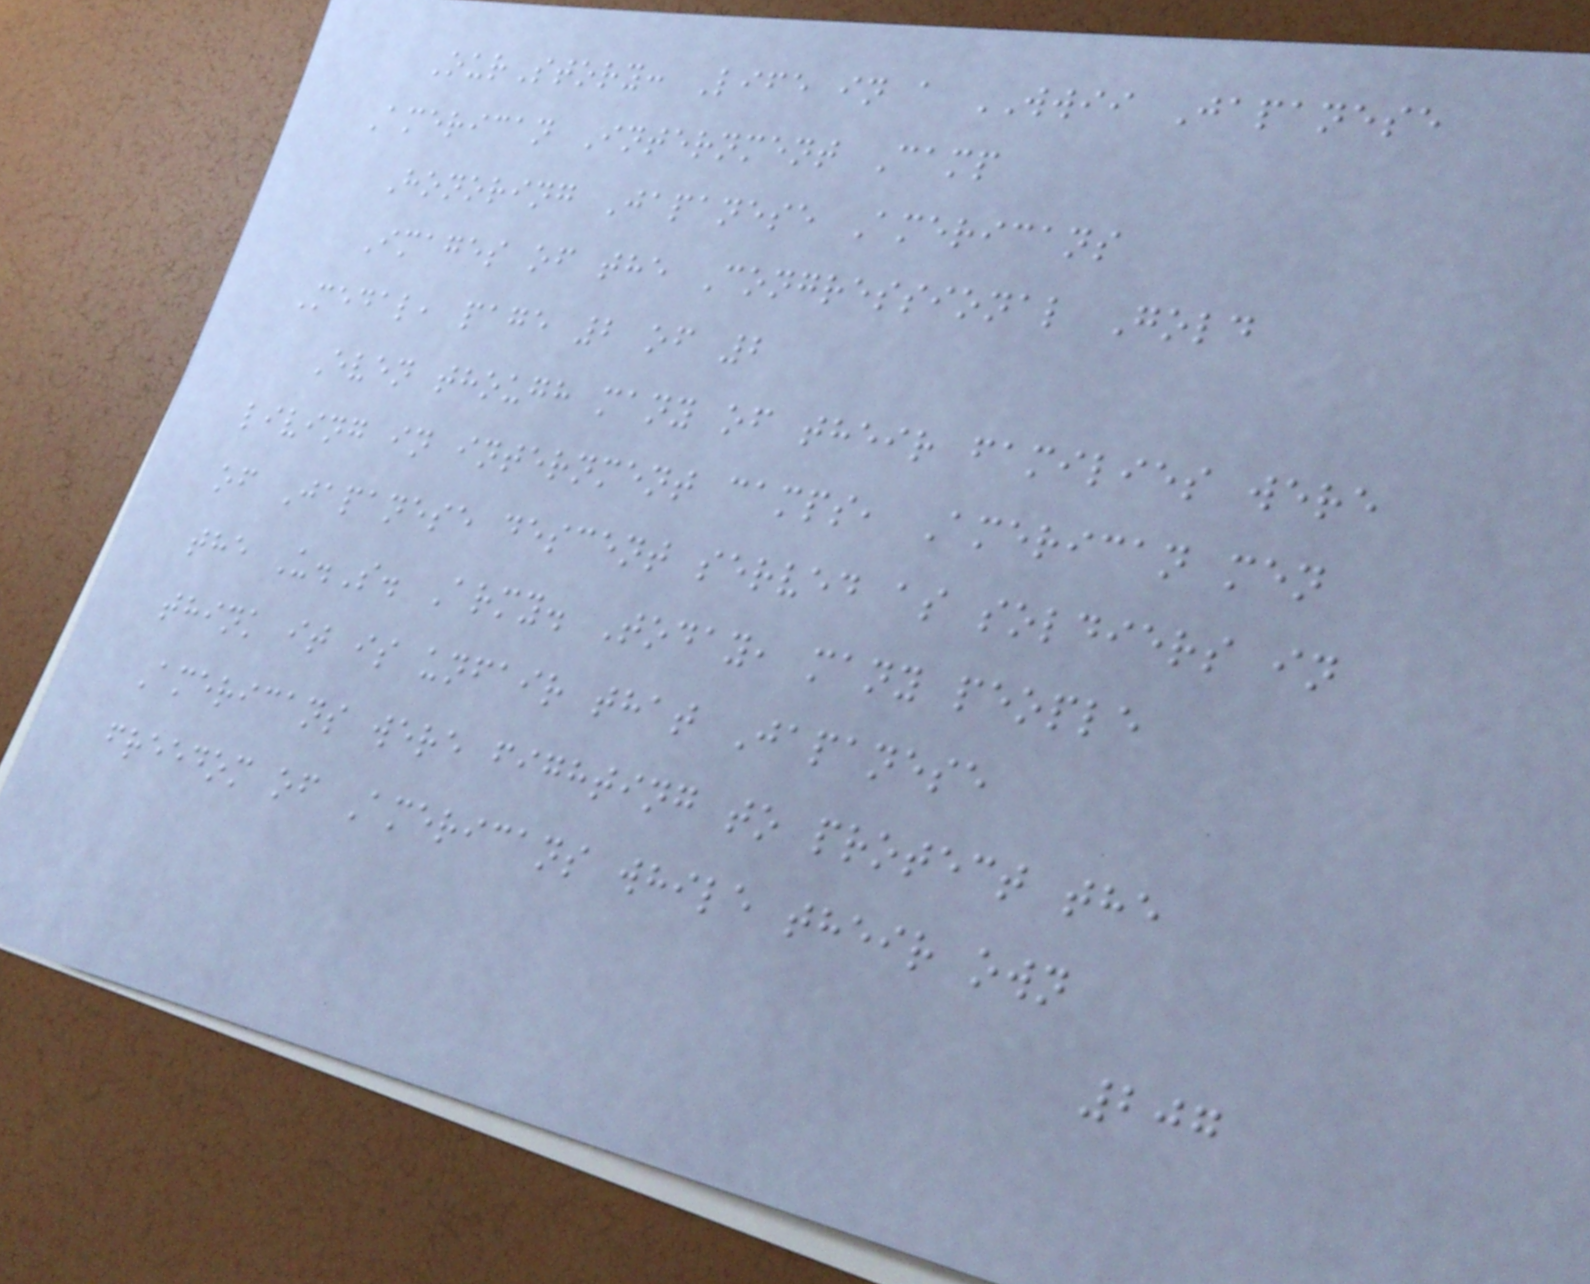OurStory: Life in a WWII Japanese
American Internment Camp
Honoring Japanese Americans
Images of the Congressional Gold
Medal, page 2 of 2
Even though many of their families were
living in internment camps, American men
of Japanese descent served as soldiers in
the U.S. Army. Today, many people
think it is unfair that Japanese
Americans were fighting to protect the
freedom of Americans while their own
207
